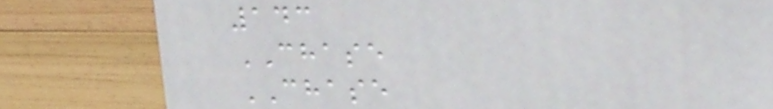143
CHASE
CHASE
